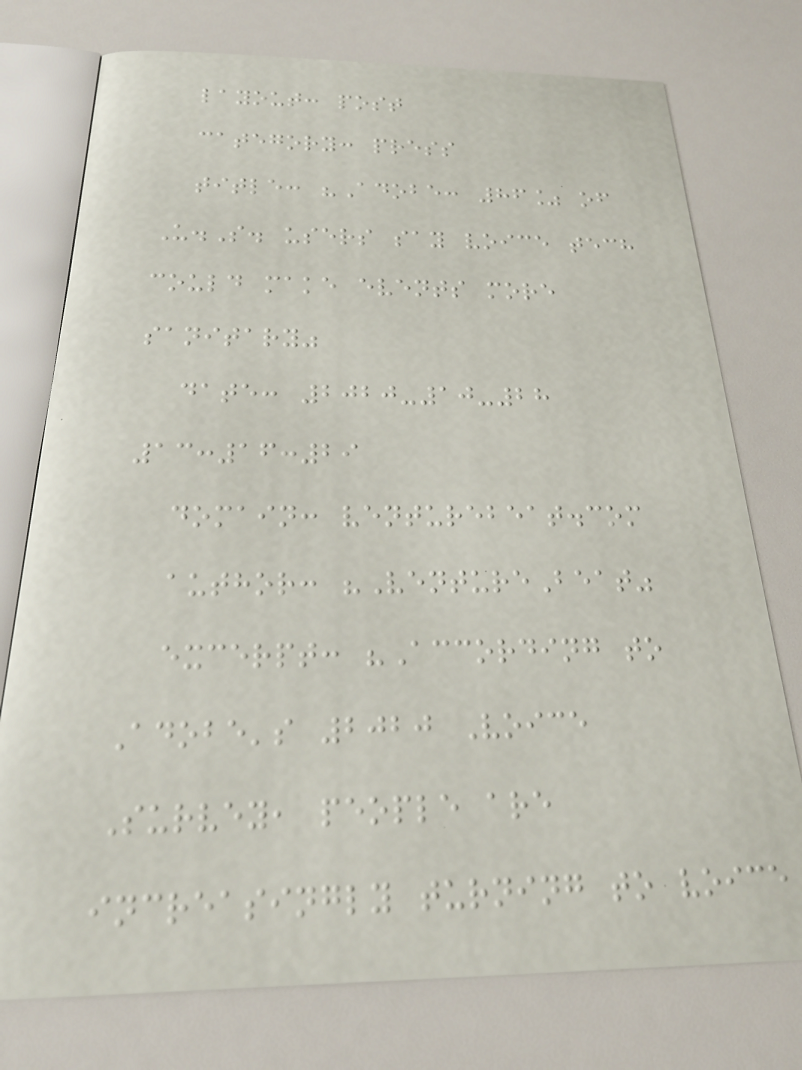layout: post
category: press
title: "Adobe: 86% of
U.S. users say voice tech
could make events more
sanitary"
date: 2020-10-28
13:16:29
domain: venturebeat.com
author: "VentureBeat"
excerpt: "According to
Adobe's 2020 Voice
Survey, people are
increasingly turning to voice
